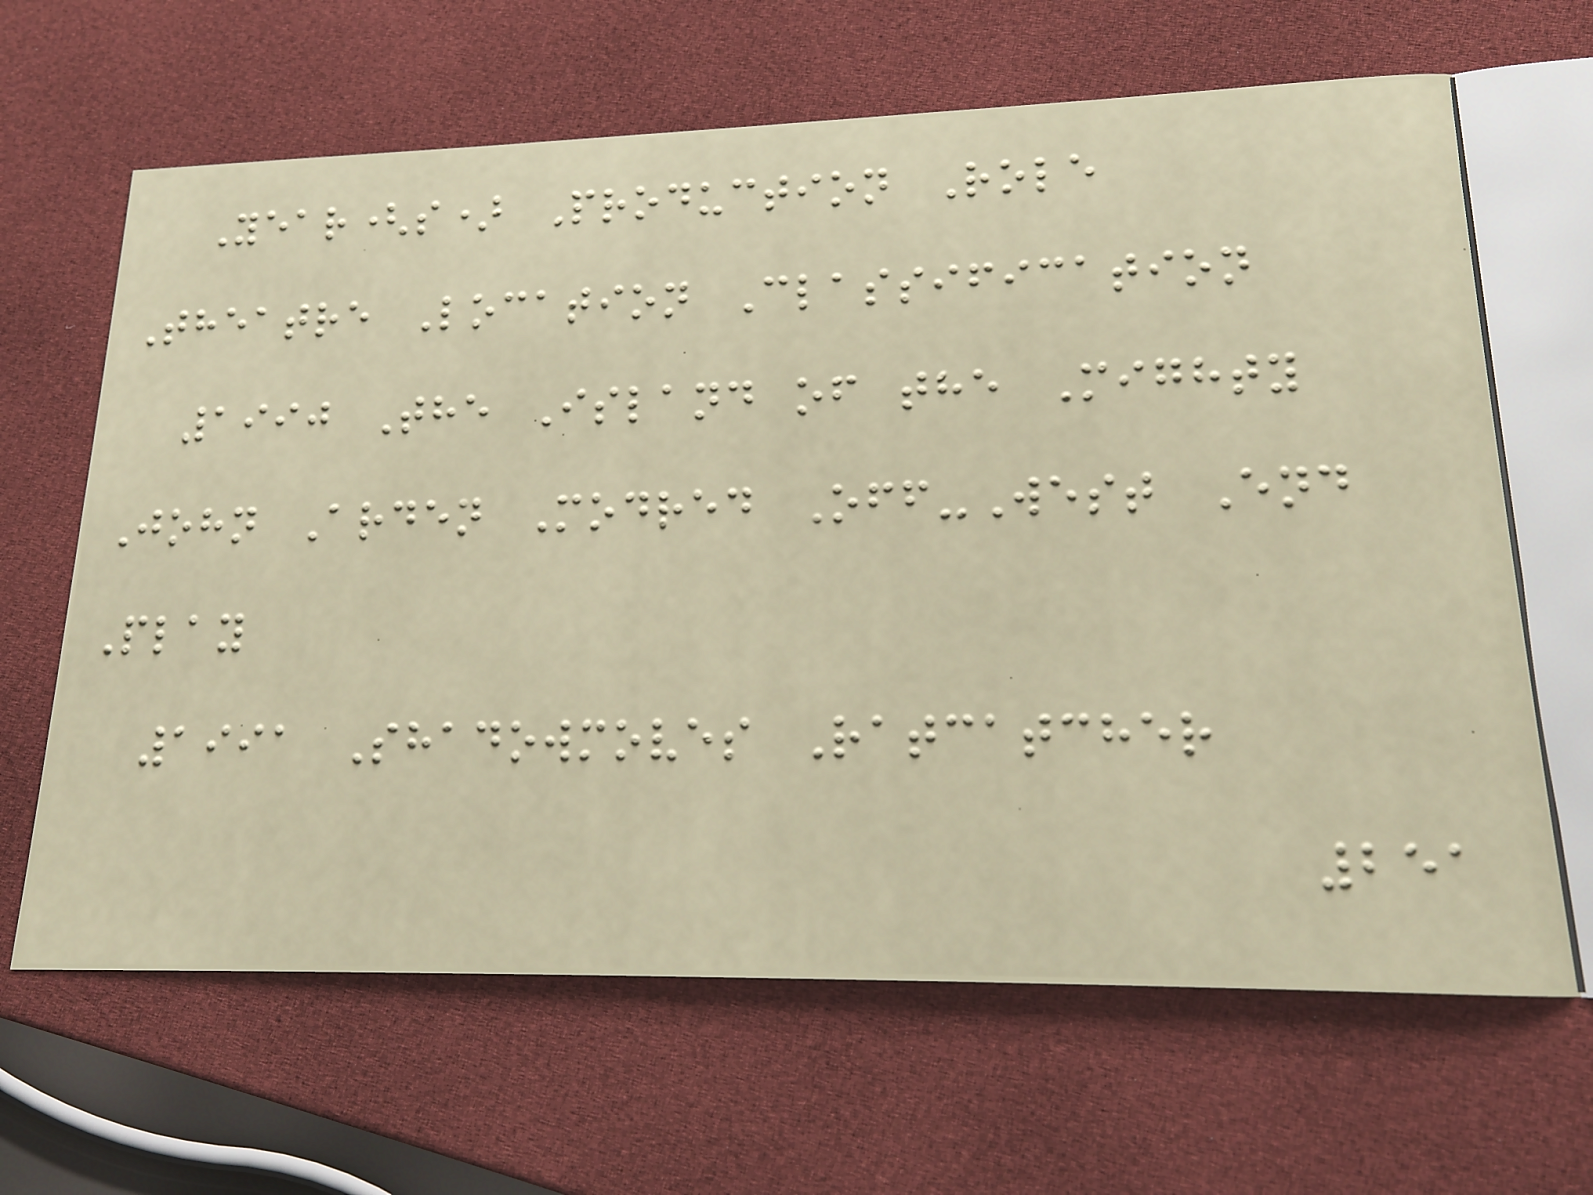Year(s) Production Role
Theatre Location Classification
1990 The Island of the Mighty
John Arden Modred Off-West End
Play
1991 Shadowmoves Ratcatcher
251
